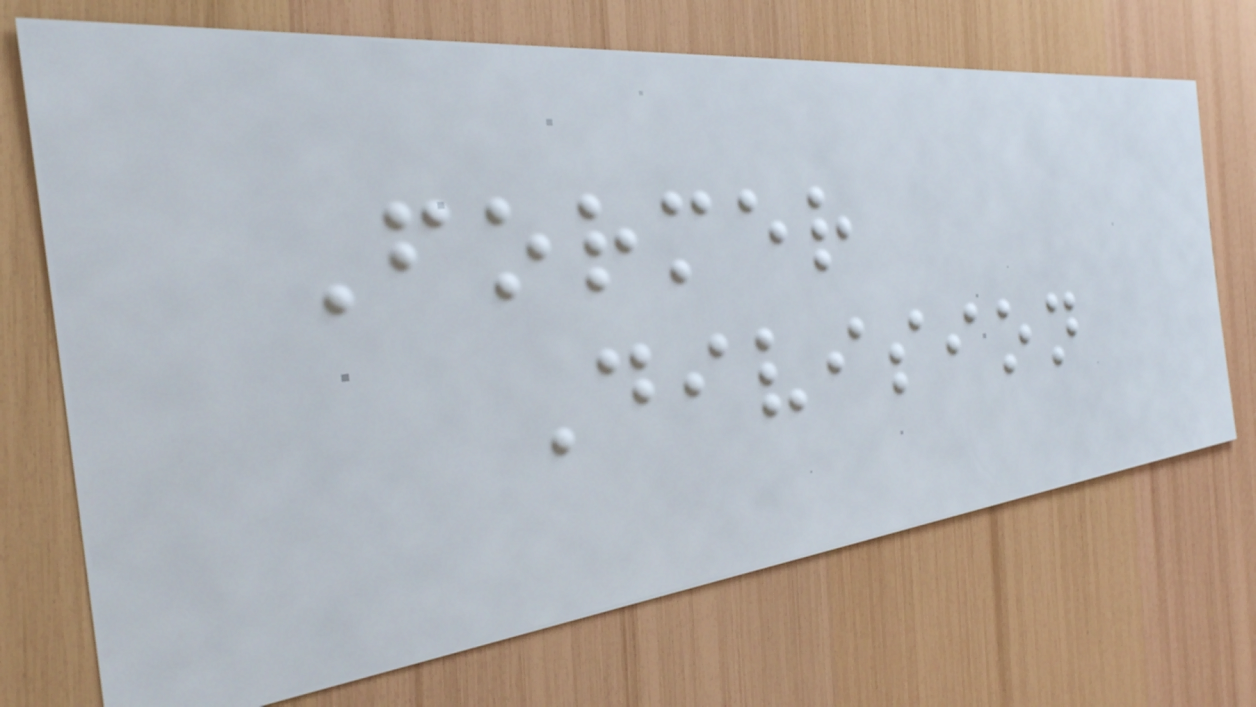Former
Division
